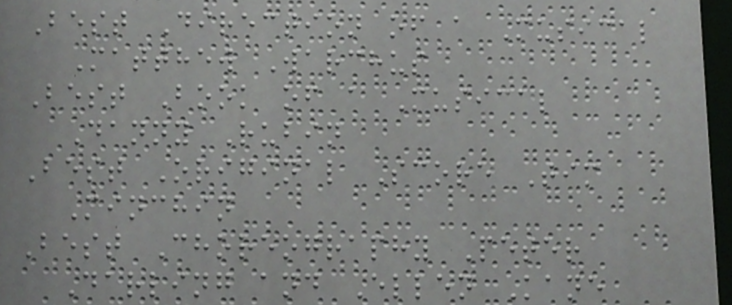Best Direction of a Musical
Matthew Warchus
Best Book of a Musical
Danny Rubin
Best Original Score Tim
Minchin
Best Choreography Peter
Darling and Ellen Kane
